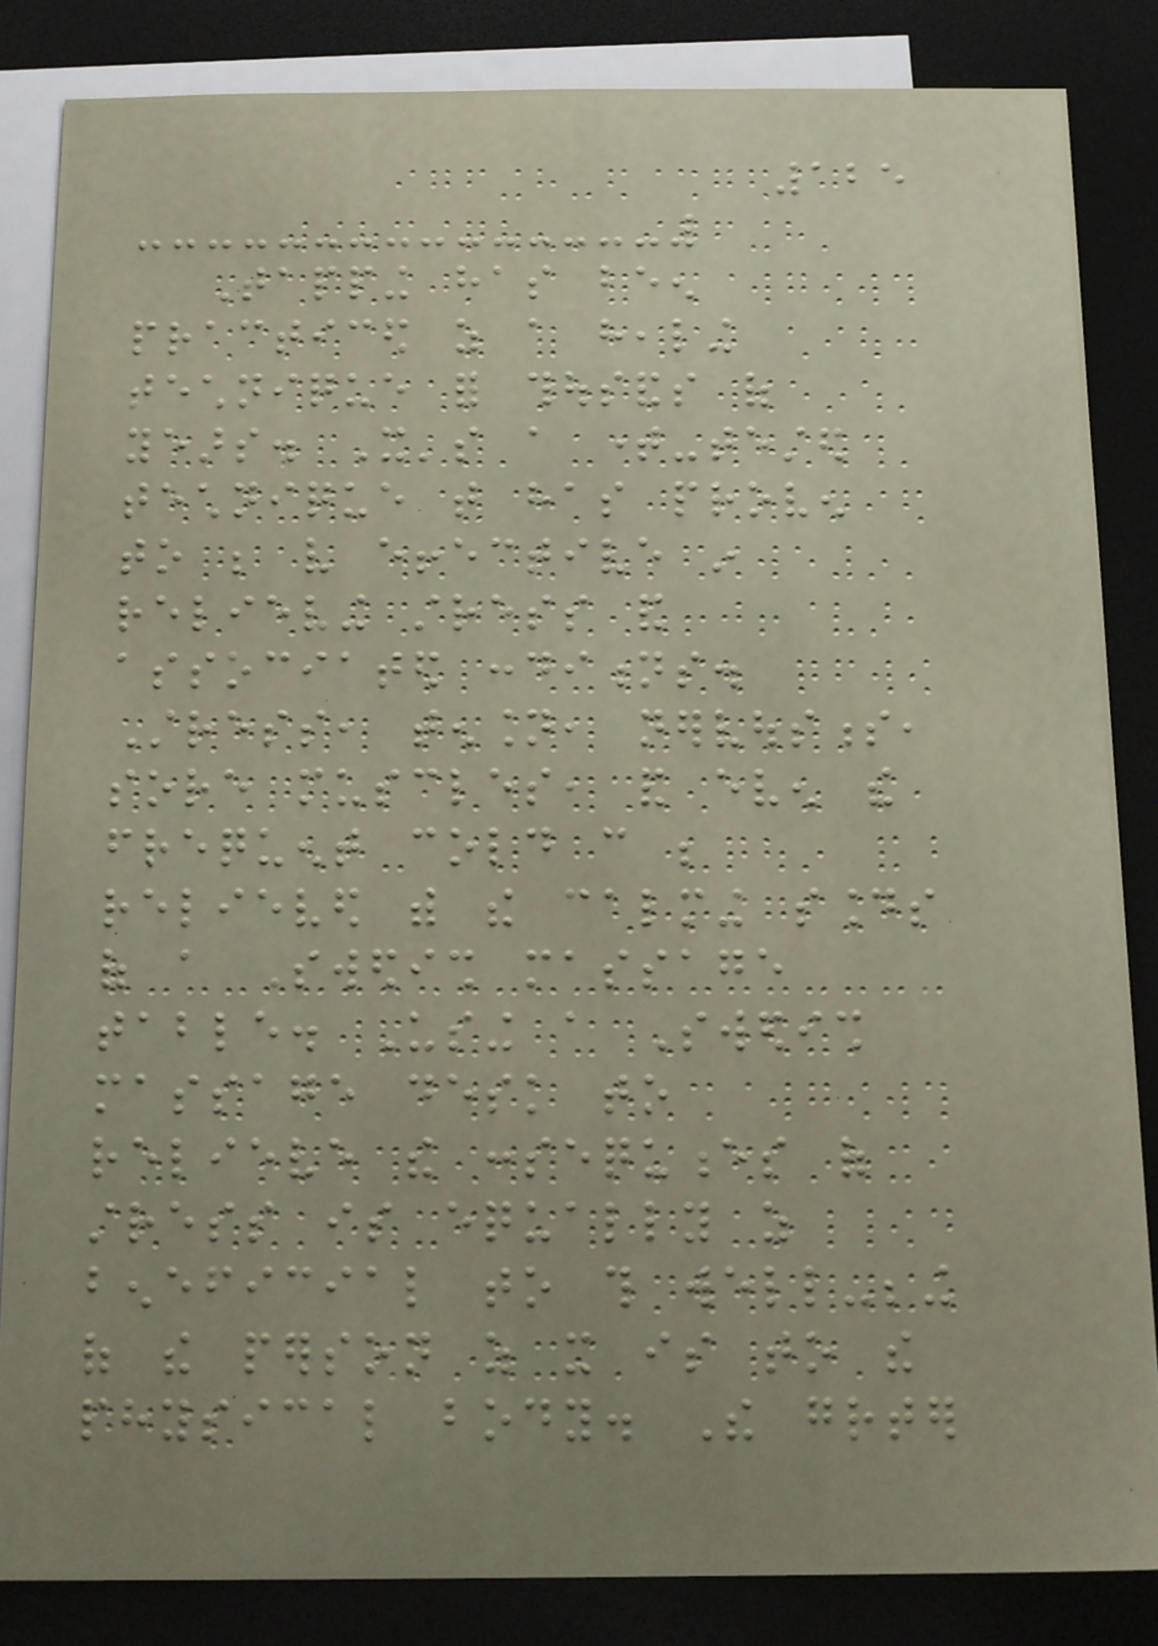125
Tapping has been
practiced as a healing
technique for thousands of
years. It's a time-tested
technique that has proven
to be very effective in
relieving stress and
associated conditions.
Stress, tension, nervousness,
sore muscles, and even the
frequent cold can be
relieved with the calming sounds
of a Swedish massage
table. Using a Swedish
massage desk to
relieve the consequences of
stress is equally as
beneficial to this well-being
of the person as it is to the
physical body. The greater
